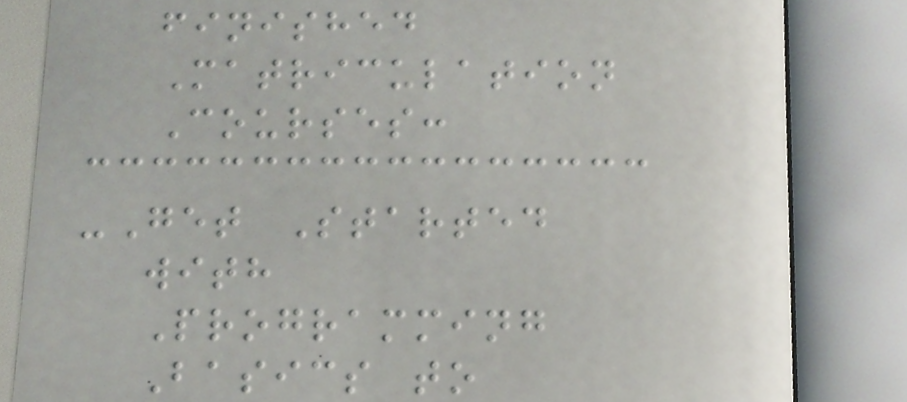finished
Matriculation
Courses:
-Get Started
with
Programming
Basics to
